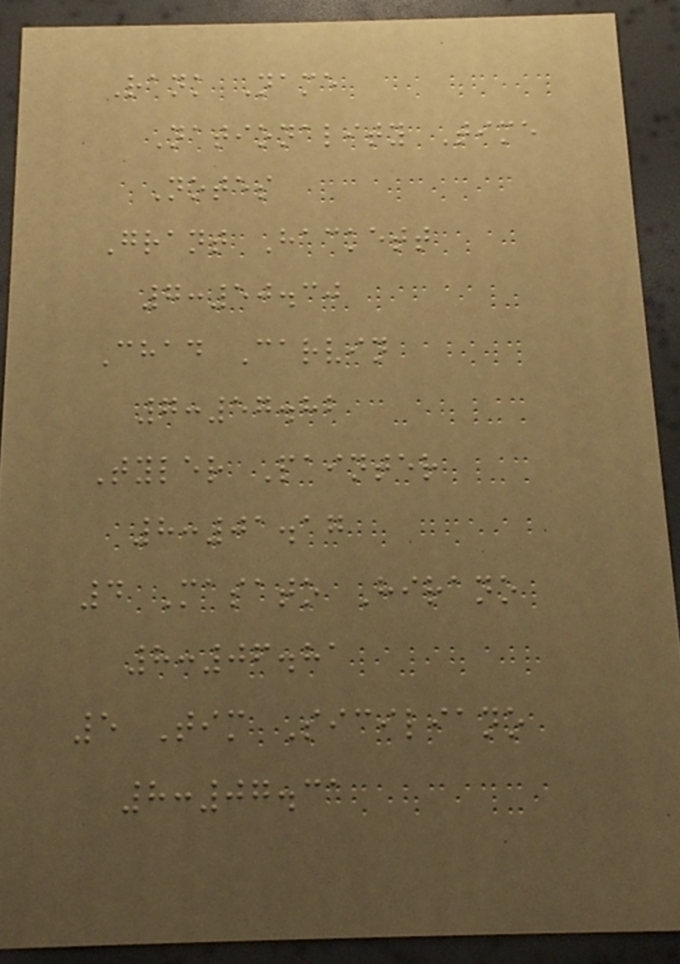Rank Name
Nationality Time
Notes
Grant Hackett
7:50.30
Chad Carvin
7:57.82
Tyler Painter
8:01.17
4 Masato Hirano
8:06.81
5 Tim Siciliano
8:07.31
